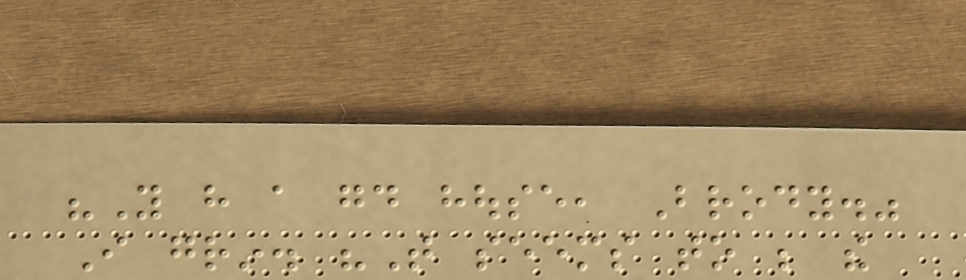"You have a good house, Brody."
I grin. "That seems to be the
